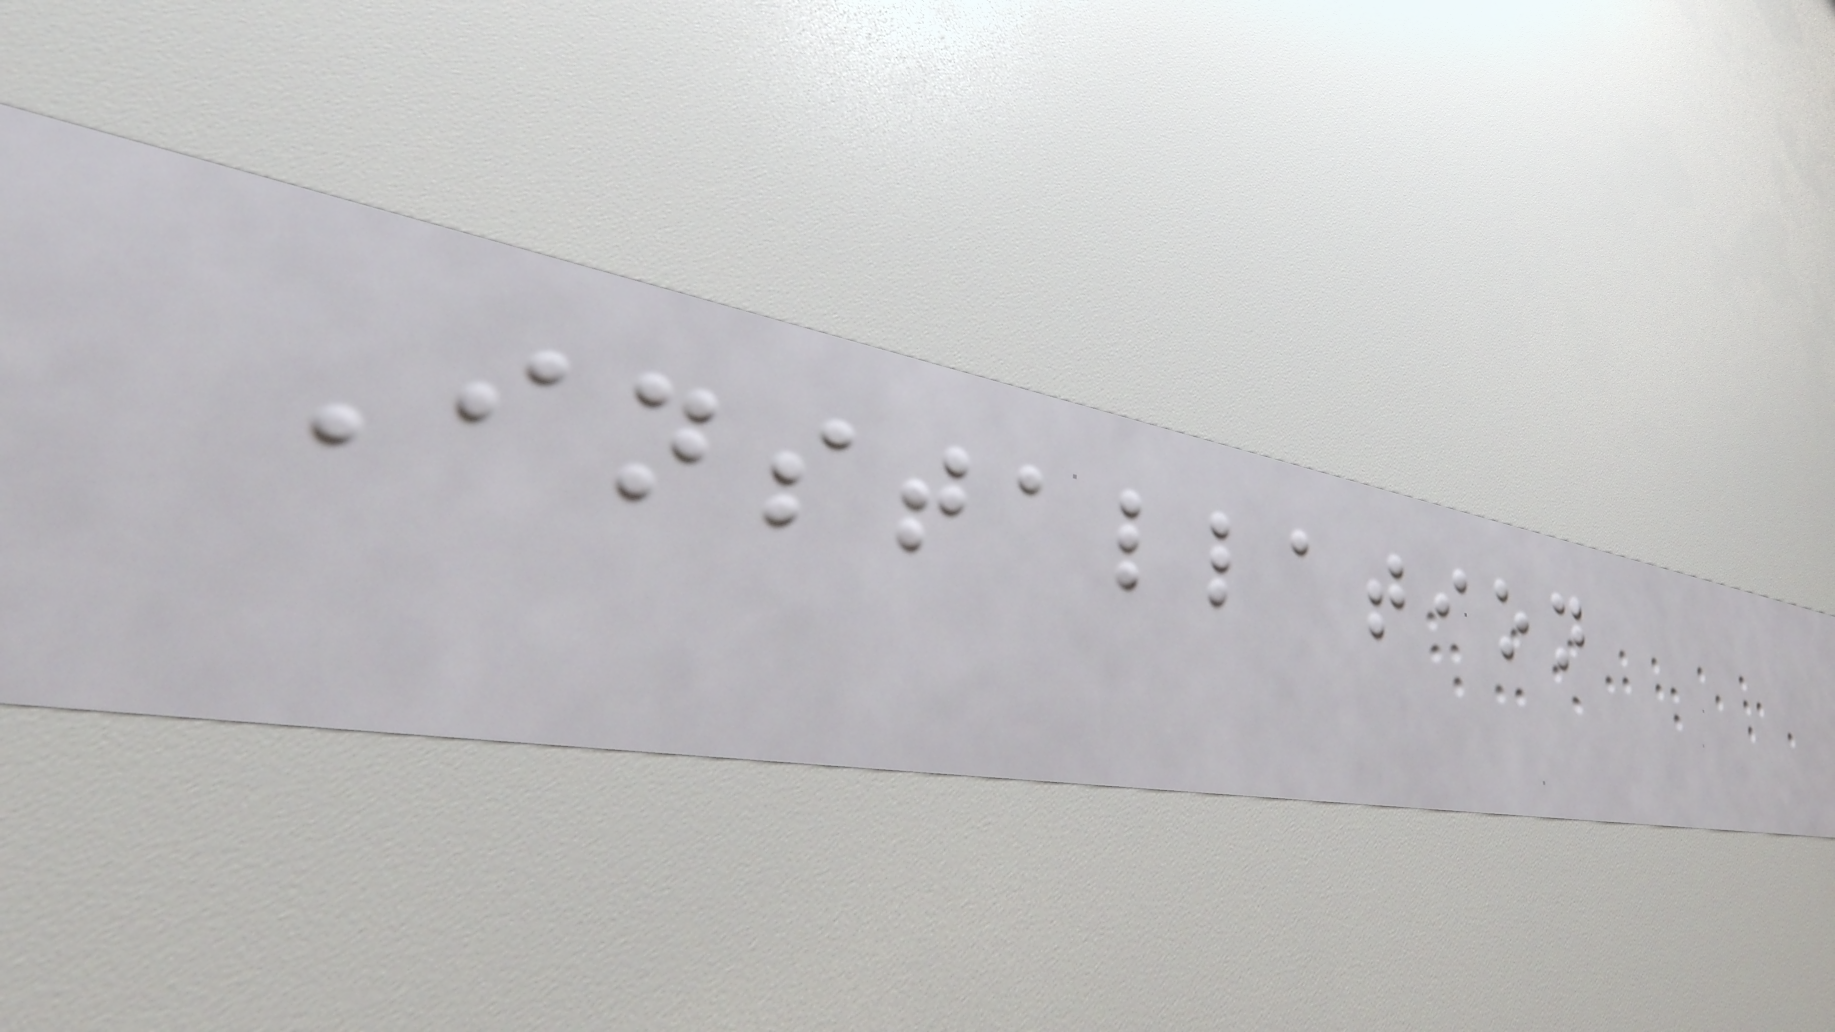Installation
